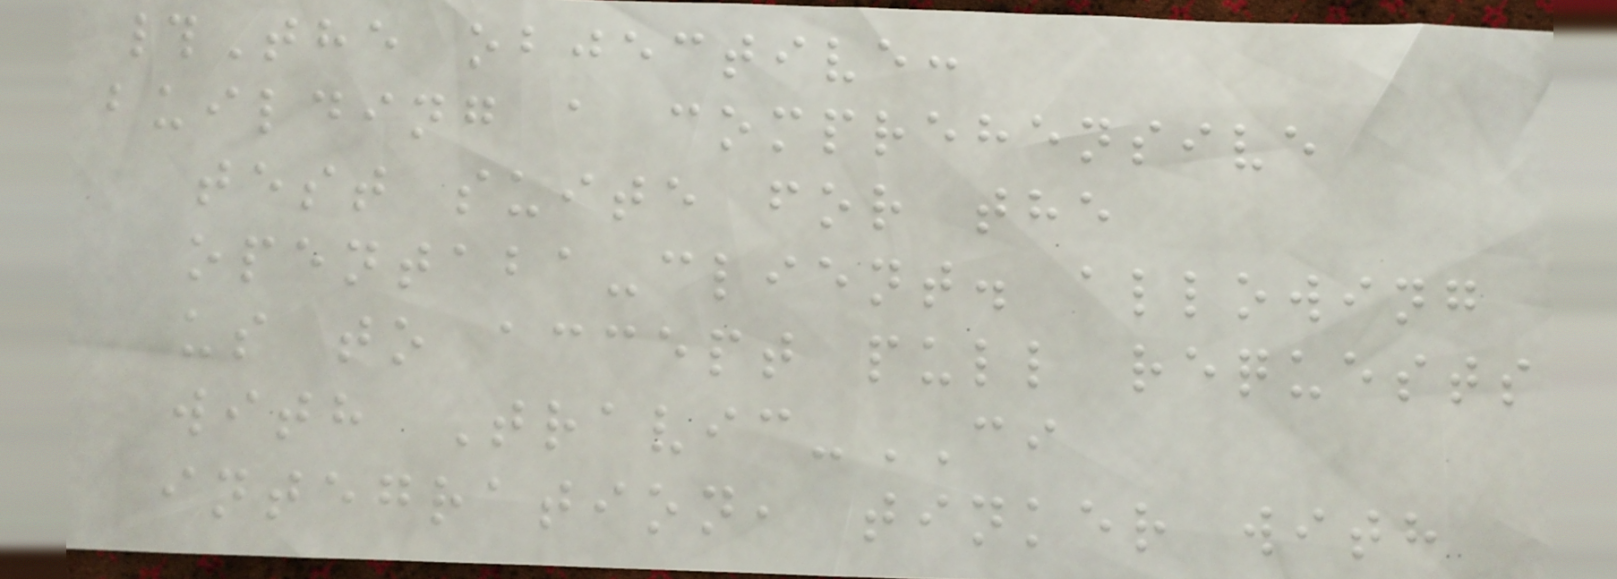#The objective:
building a comprehensive
test suite for the
opentaba-client. allowing
us to accept pull requests
with Travic-CI
integration, tinker with
